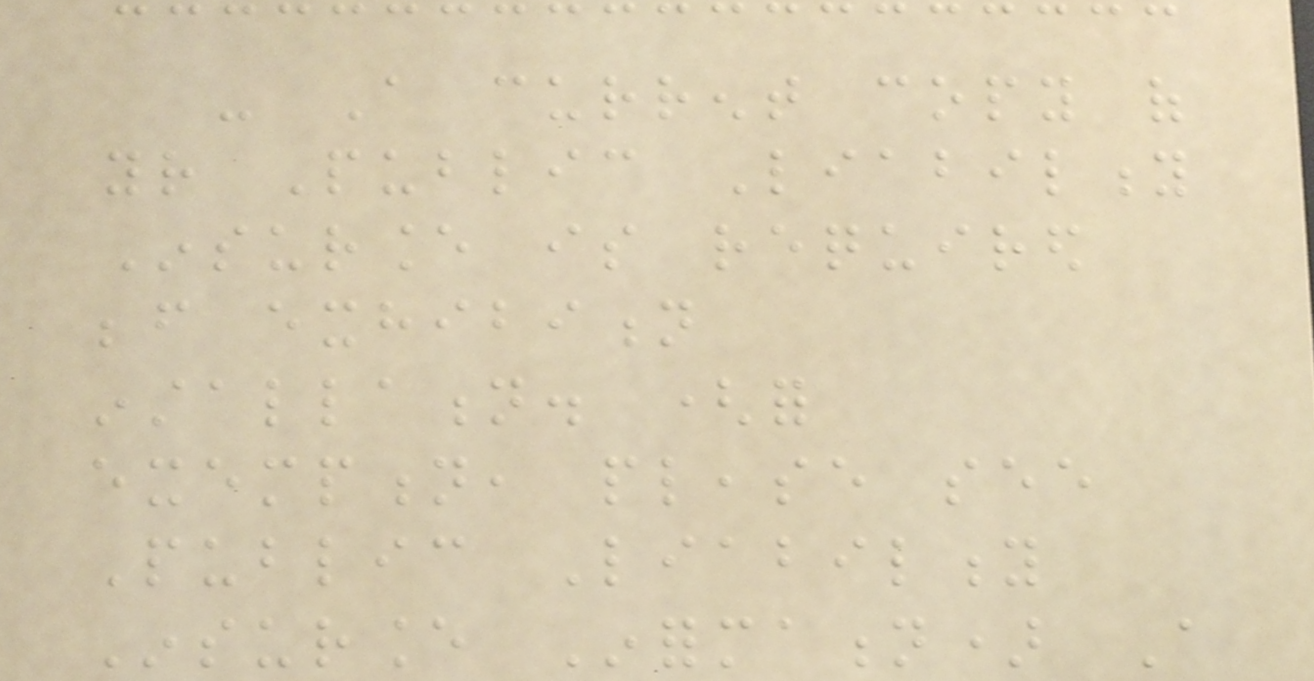- A current copy of
your Public Liability
Insurance is required
before exhibition
installation. (for
exemption, please see
Public Liability
Insurance Information) A
